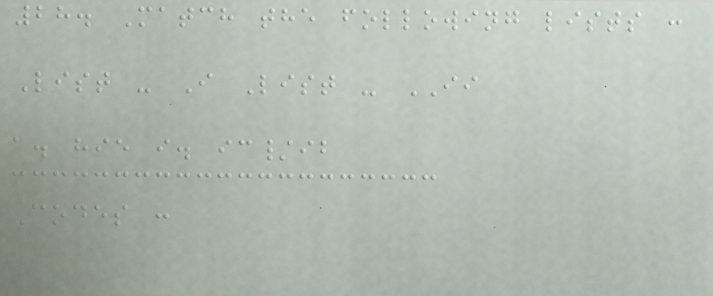28. Match the following lists :
List - I List - II
a. hie i. ic/ib
Codes :
